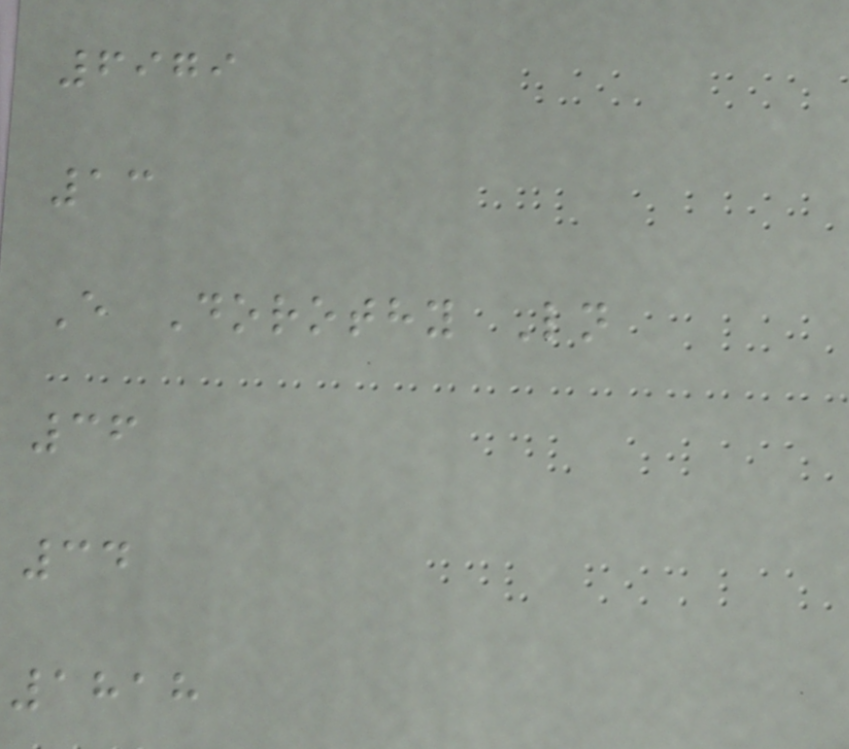6979
13
E Dorothy Ln
36
34
1818
